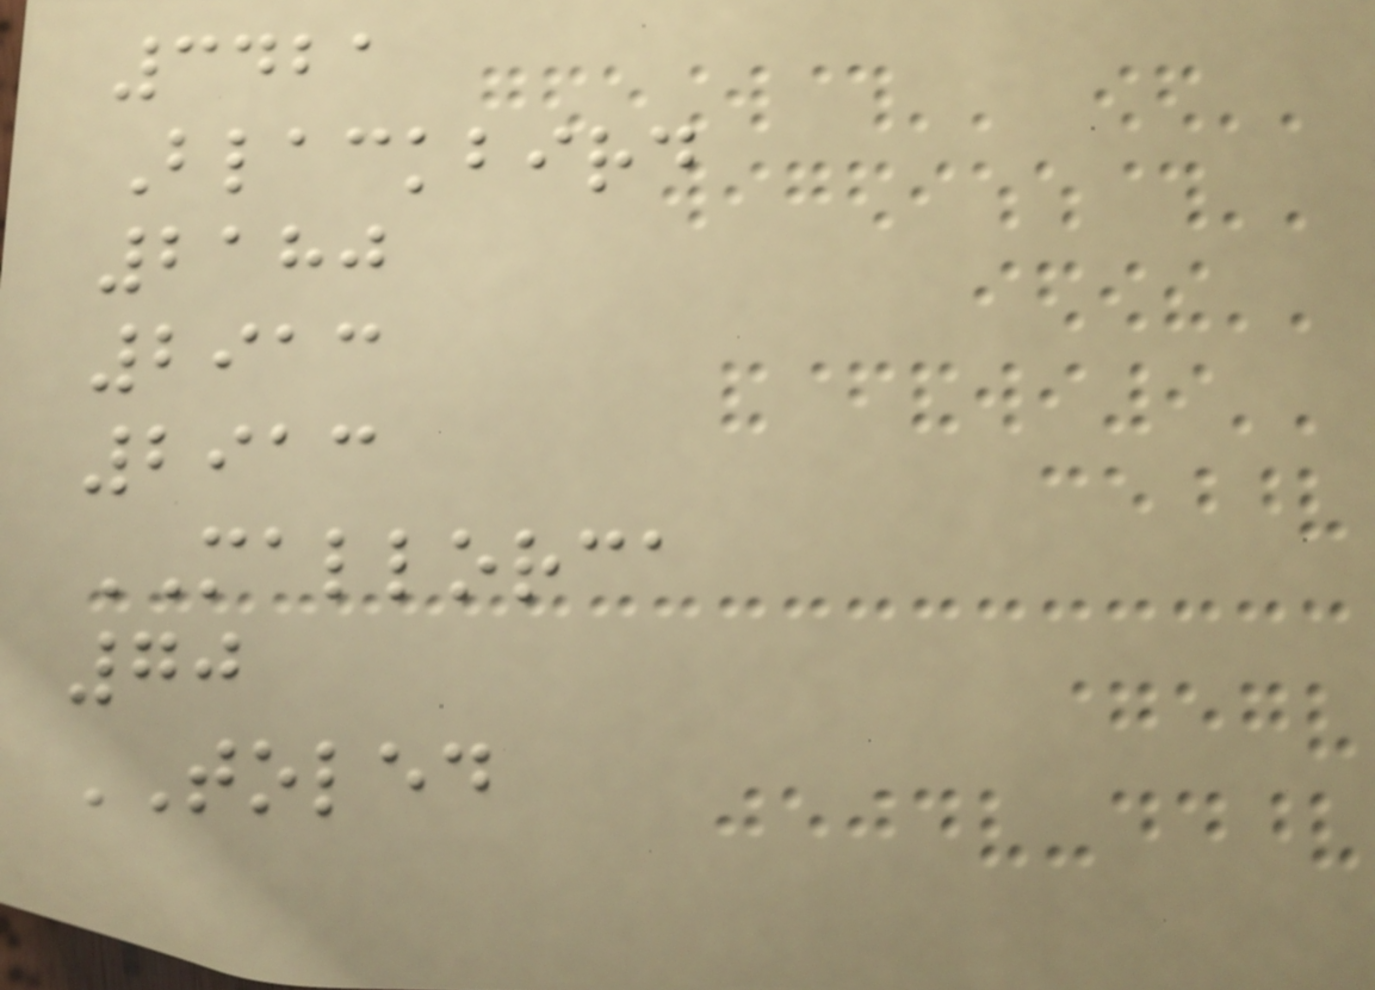3421
Blackbird
2180
2913
2913
MALLORCA
70
TOLED
